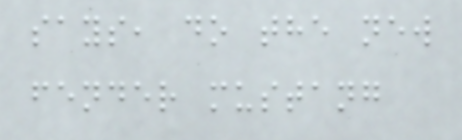says, do the new
fender mustang
